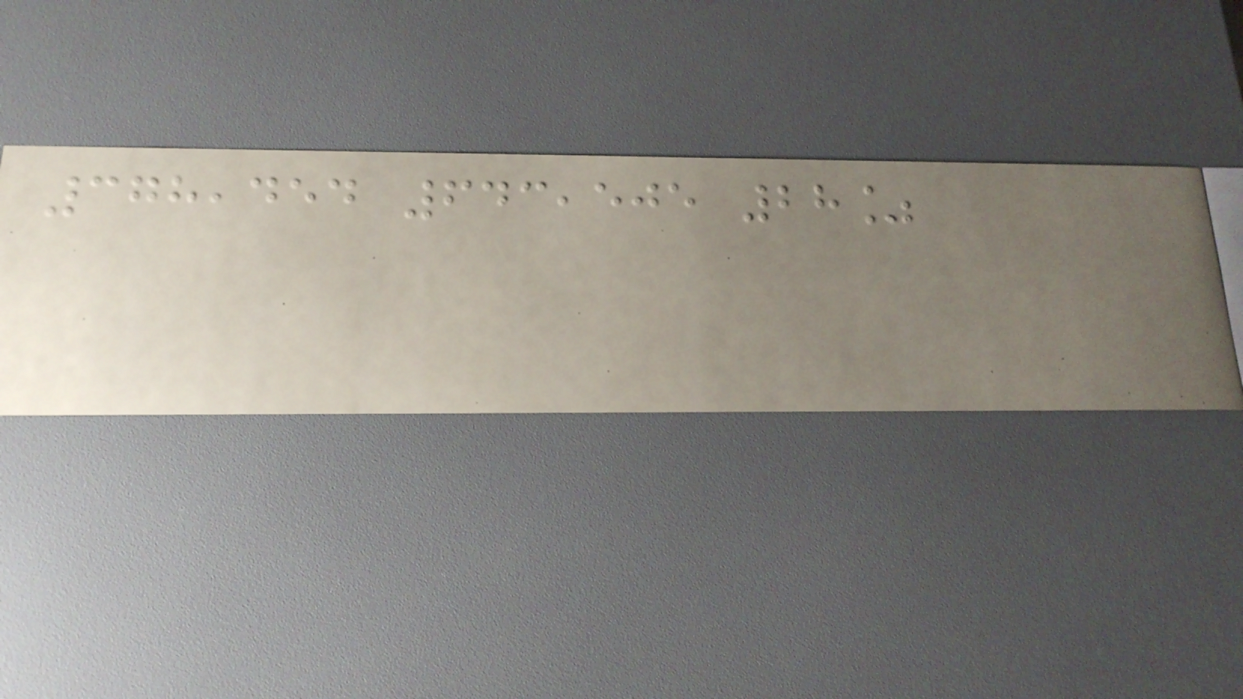378,454 643,505 28%
